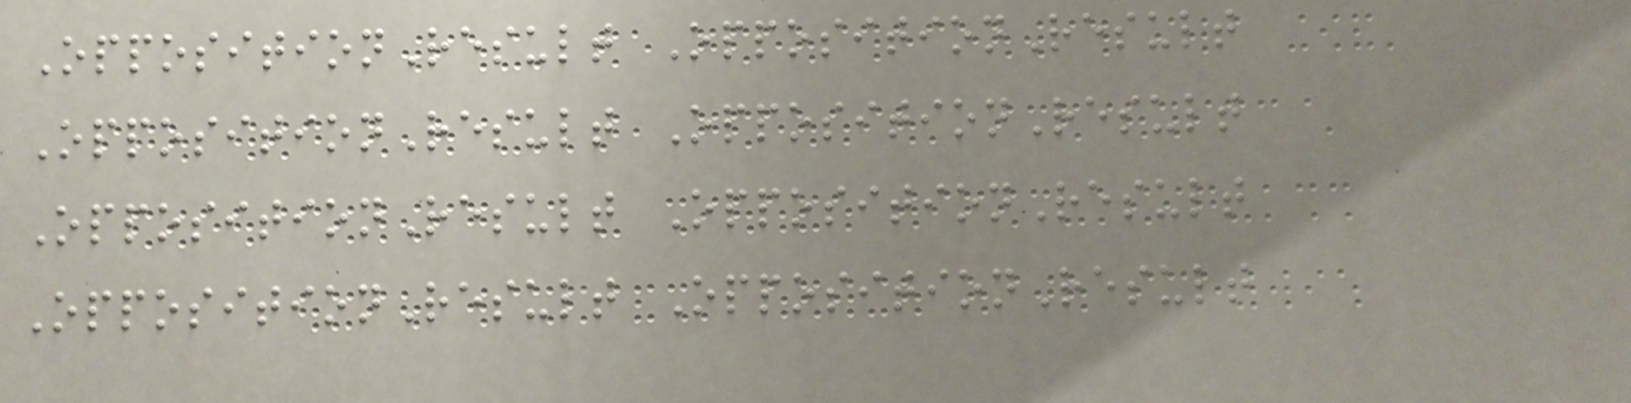OppositionResult OppositionResult
OppositionResult OppositionResult
OppositionResult OppositionResult
OppositionResult OppositionResult
